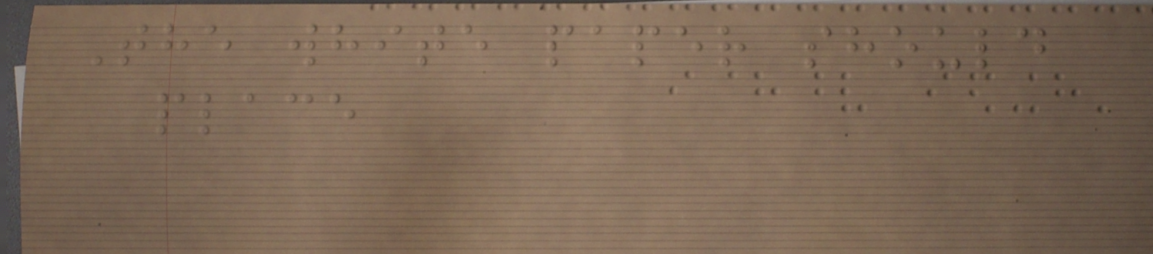The white paper should
place
